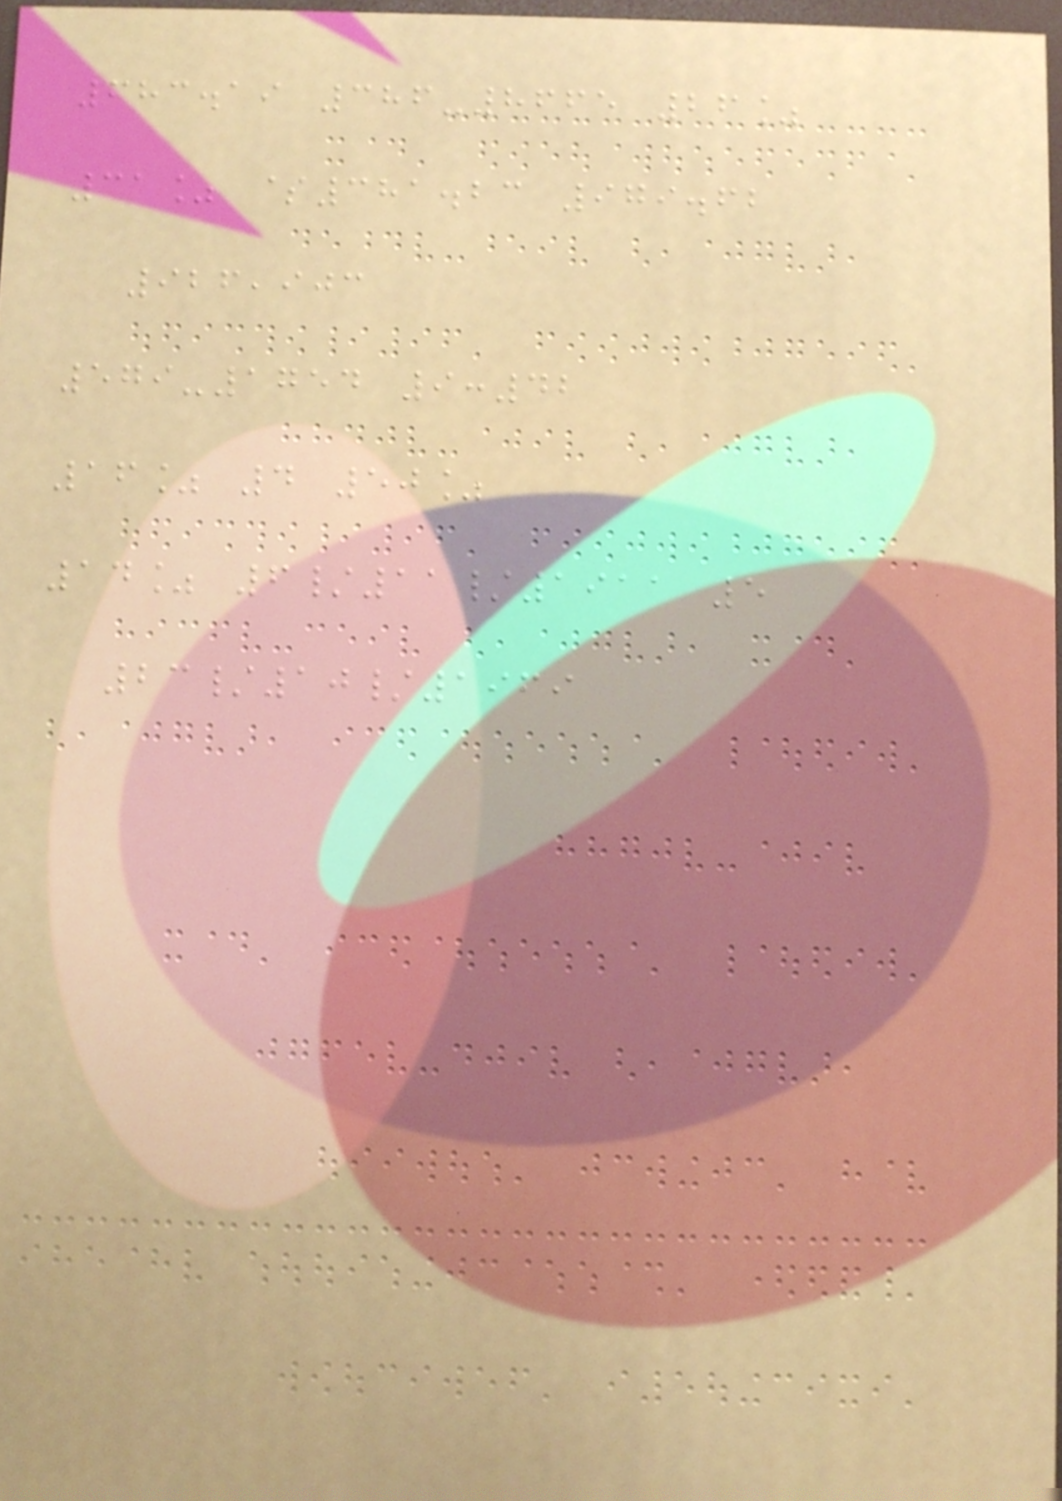683.19 386-8665 26%
31% $381.23 979.62
926,903
579-1754 9:42
16% 4 50%
14% 6/11/1911 5
23/10/1969
